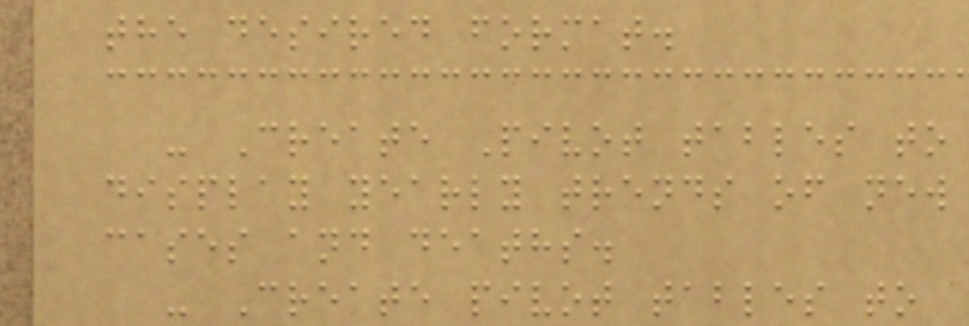the desired format.
- Create Pivot tables to
display yearly trends of new
cases and deaths.
- Create pivot tables to
